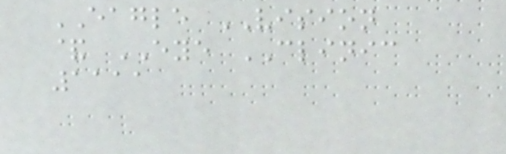EAGLE VISION
& EYE CLINIC
1111
